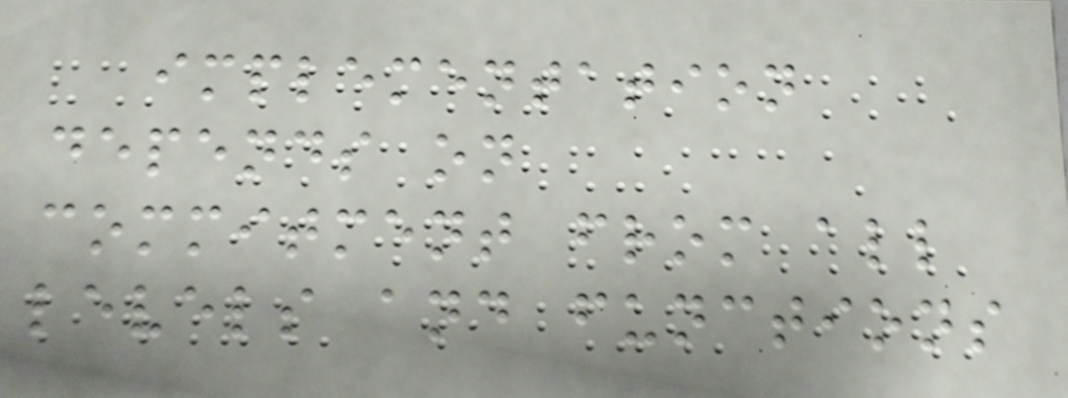implementation
depends on
commitment from all
levels and functions
